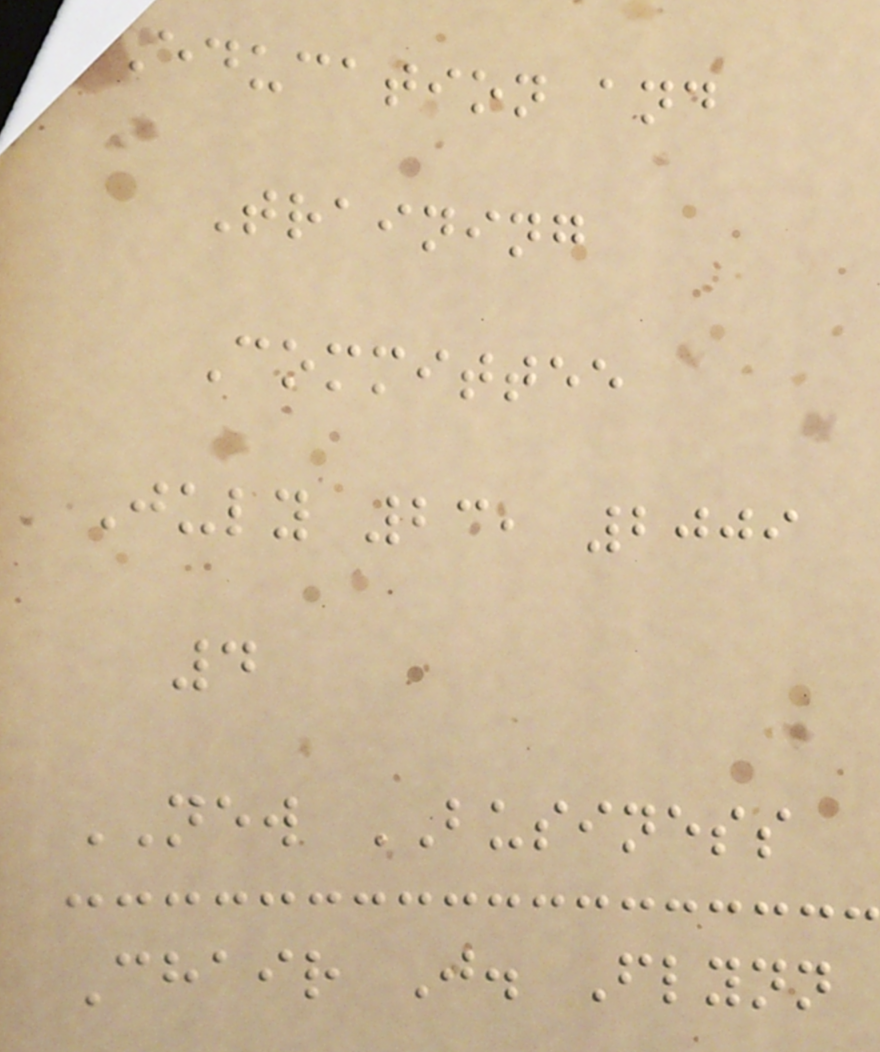Education and
Training
Committee
July 23, 2009
4
NEW BUSINESS
Chair J. Flynn
